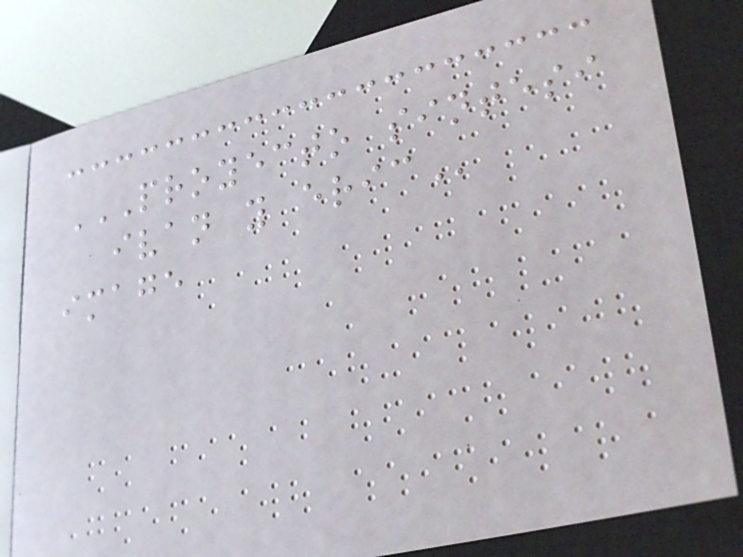PROYECTO SINTESI
IVAN Y ERIC
image
